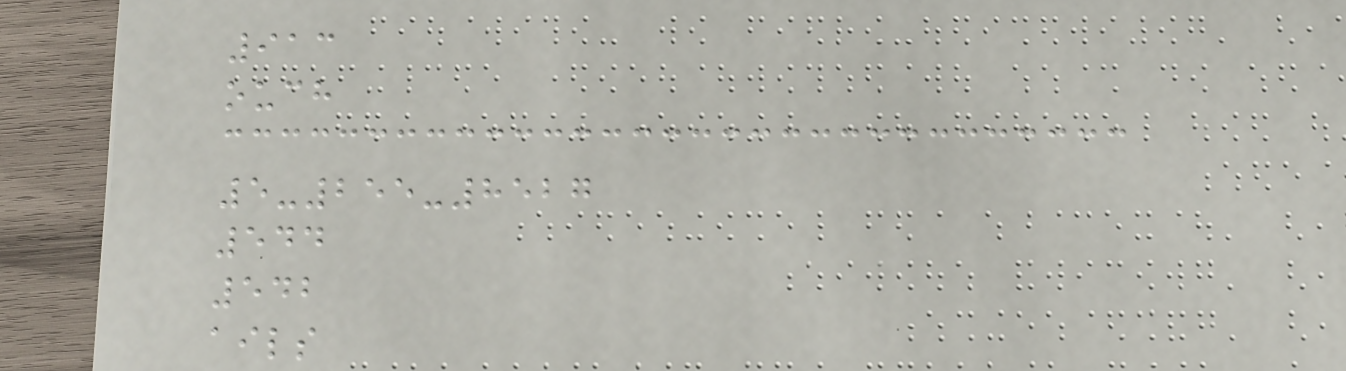913
ouch
5-255-8527
544
542
ails
